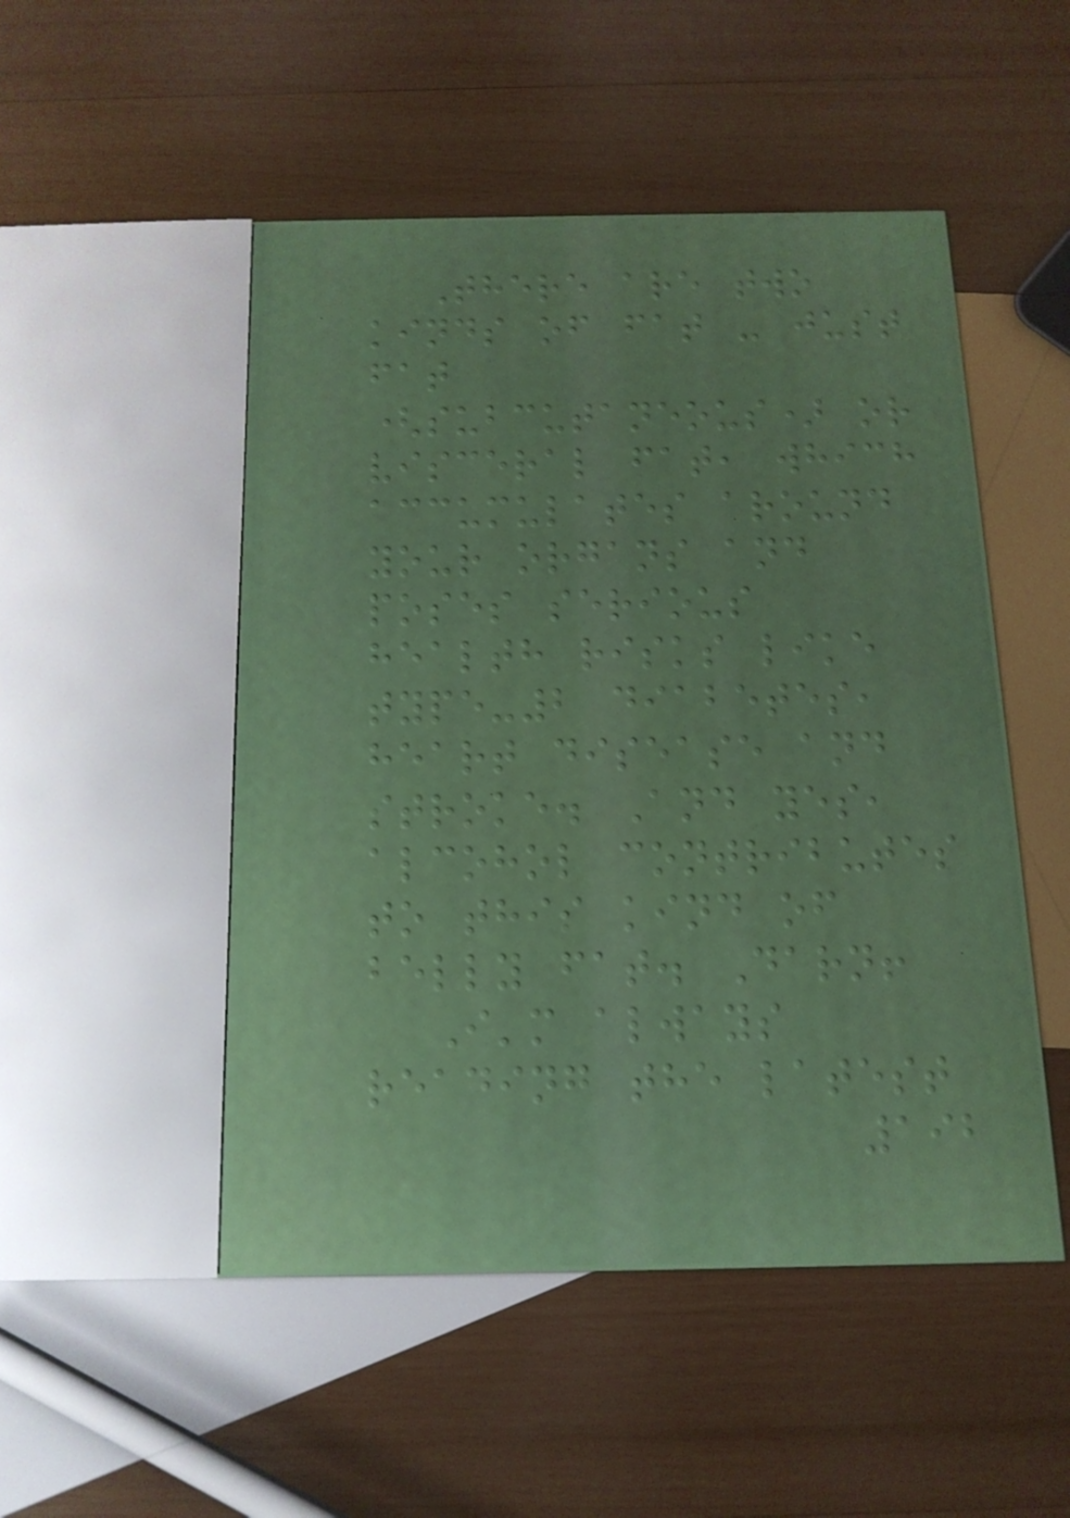There are two
kinds of fat - just
fat
(subcutaneous) or
visceral fat, which
accumulates around
your organs and
poses serious
health risks like
type-2 diabetes,
heart disease and
stroke. And yes,
alcohol contributes
to this kind of
belly fat. Darn!
I'm always
reading the latest
192
